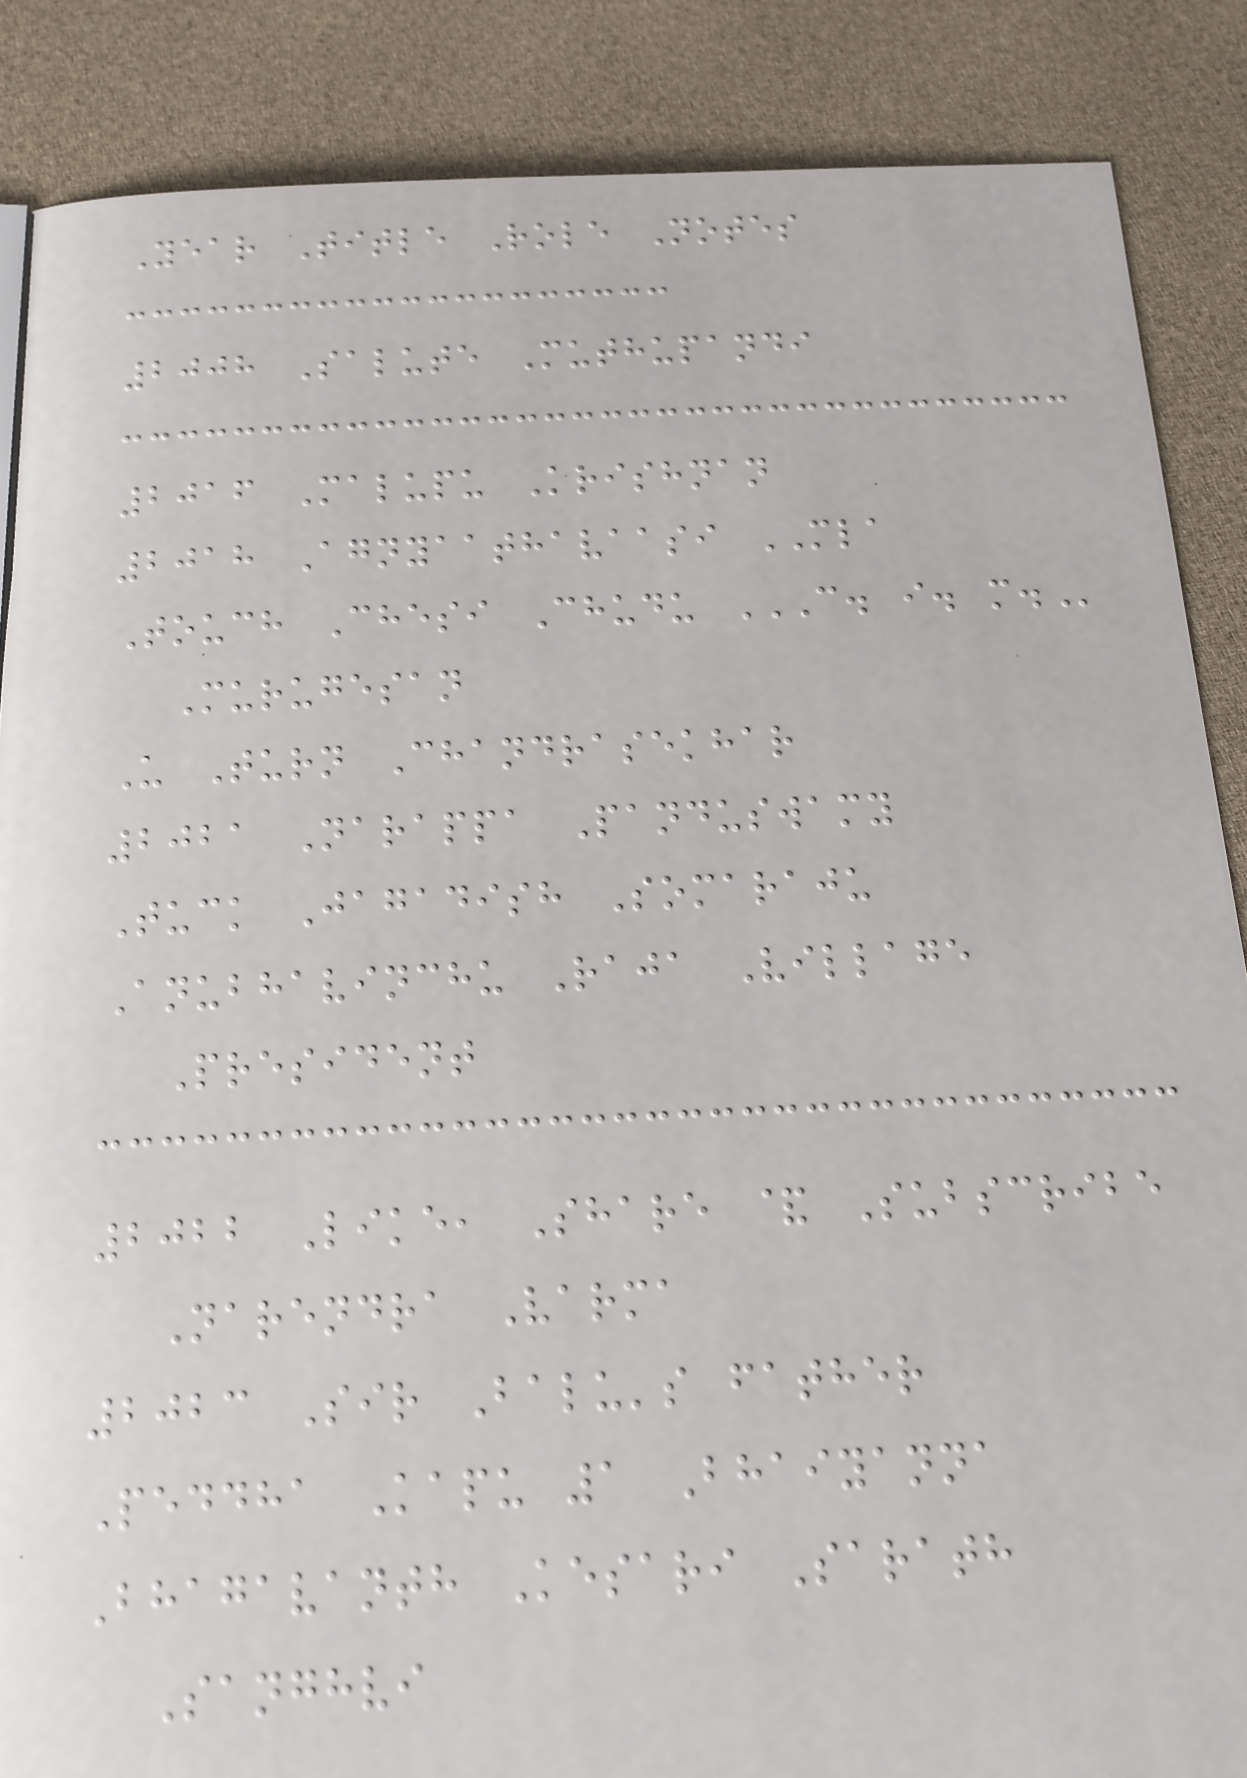Year Title Role Notes
2008 Salute Muthupandi
2016 Malupu Krishnan
2018 Agnyaathavaasi MLA
Touch Chesi Chudu C. I. M.
Murugesan
U Turn Chandrasekhar
2021 Narappa Panduswamy
Tuck Jagadish Somaraju
Anubhavinchu Raja Village
President
2022 Like, Share & Subscribe
Narendra Varma
2023 Sir Balu's father
Peddha Kapu 1 Bhaiyanna
Bhagavanth Kesari Sarath
Sanghvi
